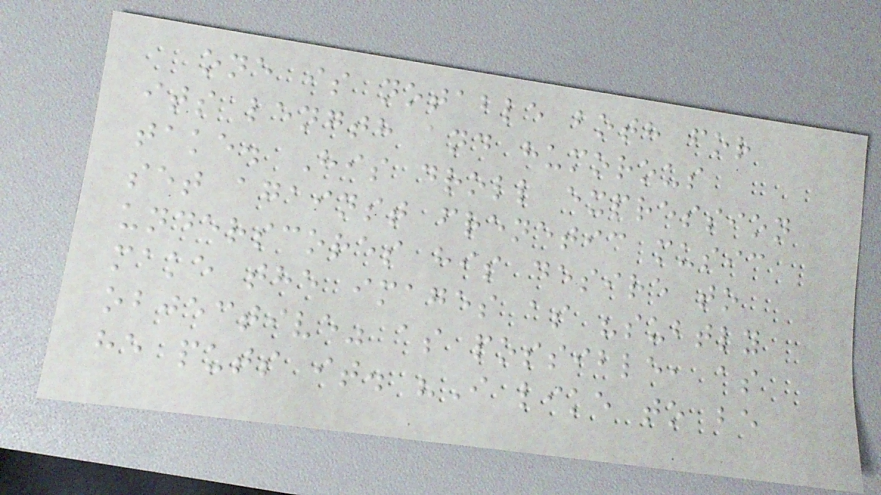one is notable both for
its length and humorous
take. His droll expression
set against frenetic music
underscores his desire to
make the images as "subtly
objective" as possible, as
he puts it. "I like to be
